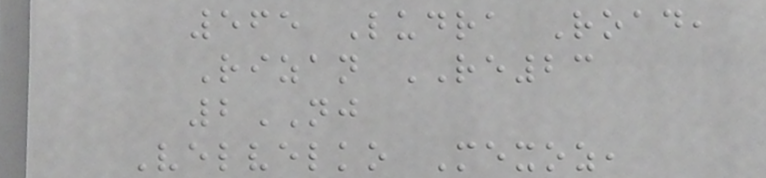565 Ludra Road,
Rizan RE23
2NJ
Velvelko Mexoz,
